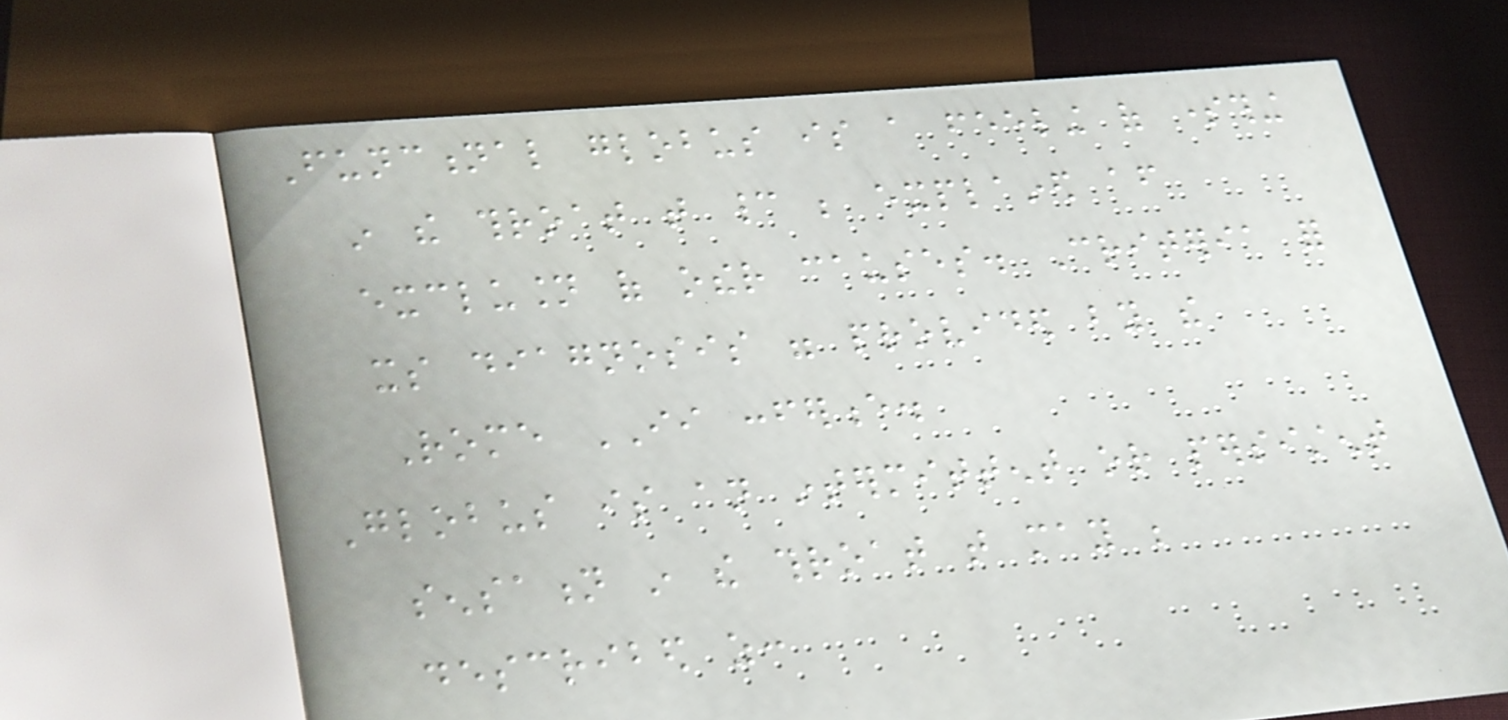Functional globus is a feeling of something
in the throat that cannot be explained after
exclusion of other causes. Criteria for
its diagnosis were provided by the
Rome II conference.
Globus is an intermittent or persistent
sensation in the throat that may be
described as:
